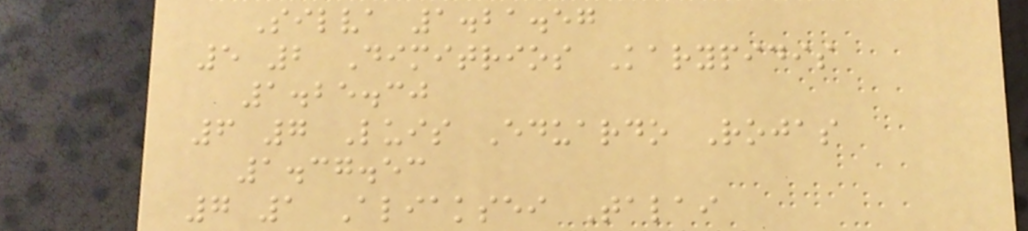Silva 1.21.57
5 2 Dimitrios Karypidis
1.25.30
6 7 Luis Eduardo Rojas
1.37.53
7 1 Aliaksei Talai
